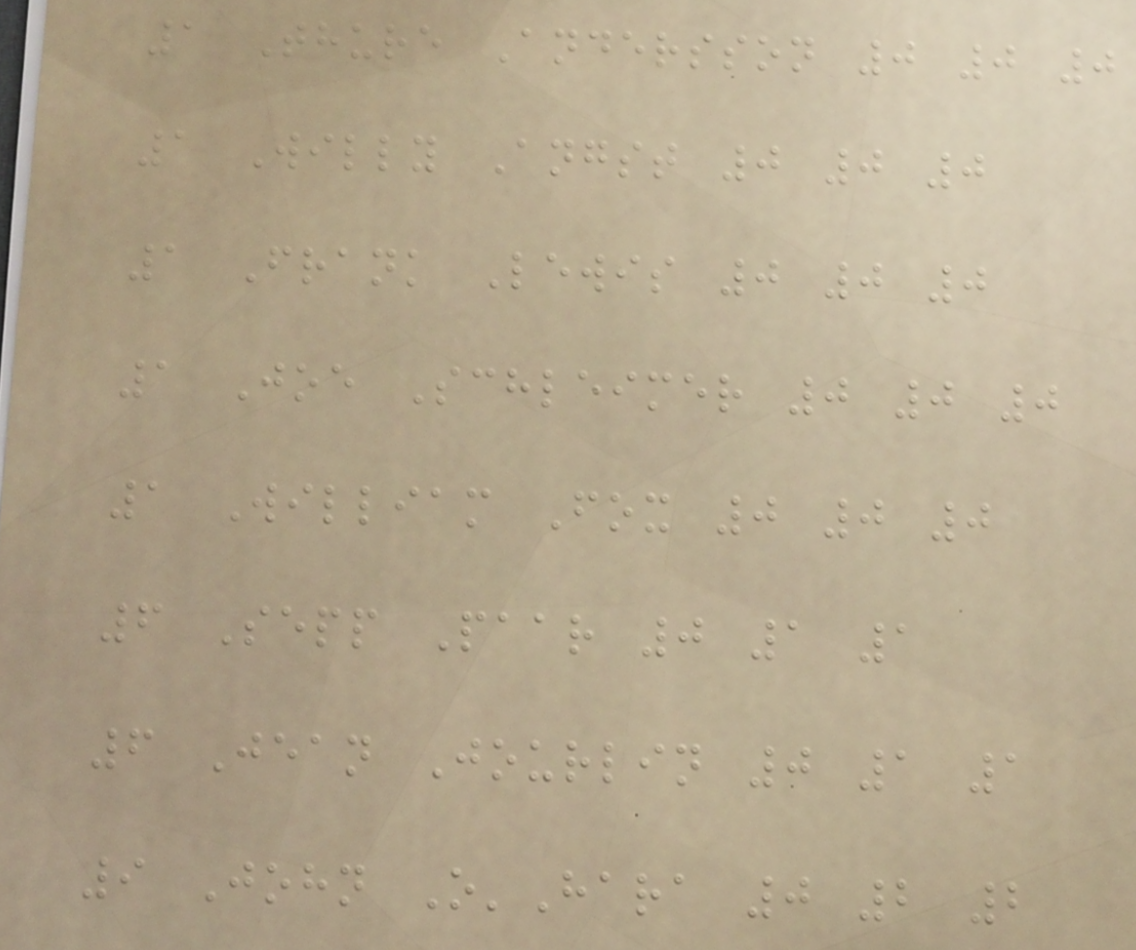1 Thure Andersson 0 0 0
1 Willy Angst 0 0 0
1 Frank Lewis 0 0 0
1 Joe Schleimer 0 0 0
1 William Fox 0 0 0
6 Sepp Paar 0 1 1
6 Jean Jourlin 0 1 1
9 John O'Hara 0 2 2
